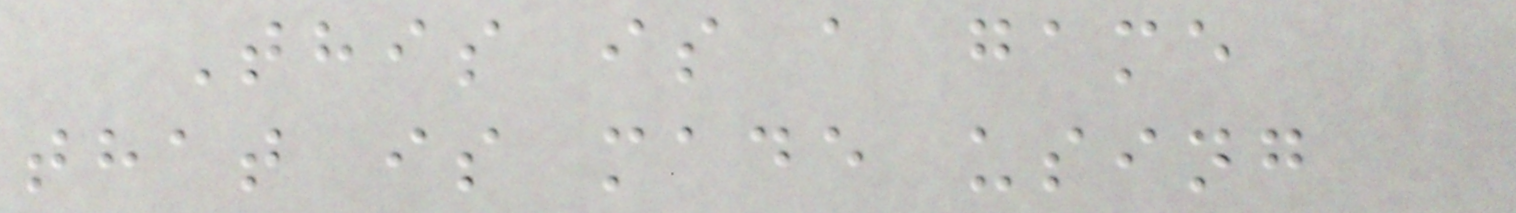This is a game
that is made using
